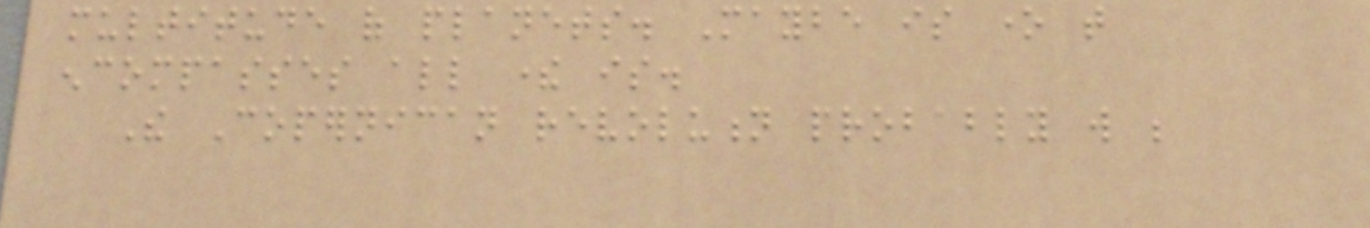multitude of planets. Maybe is one that
encompasses all there is.
The Copernican revolution probably will be
